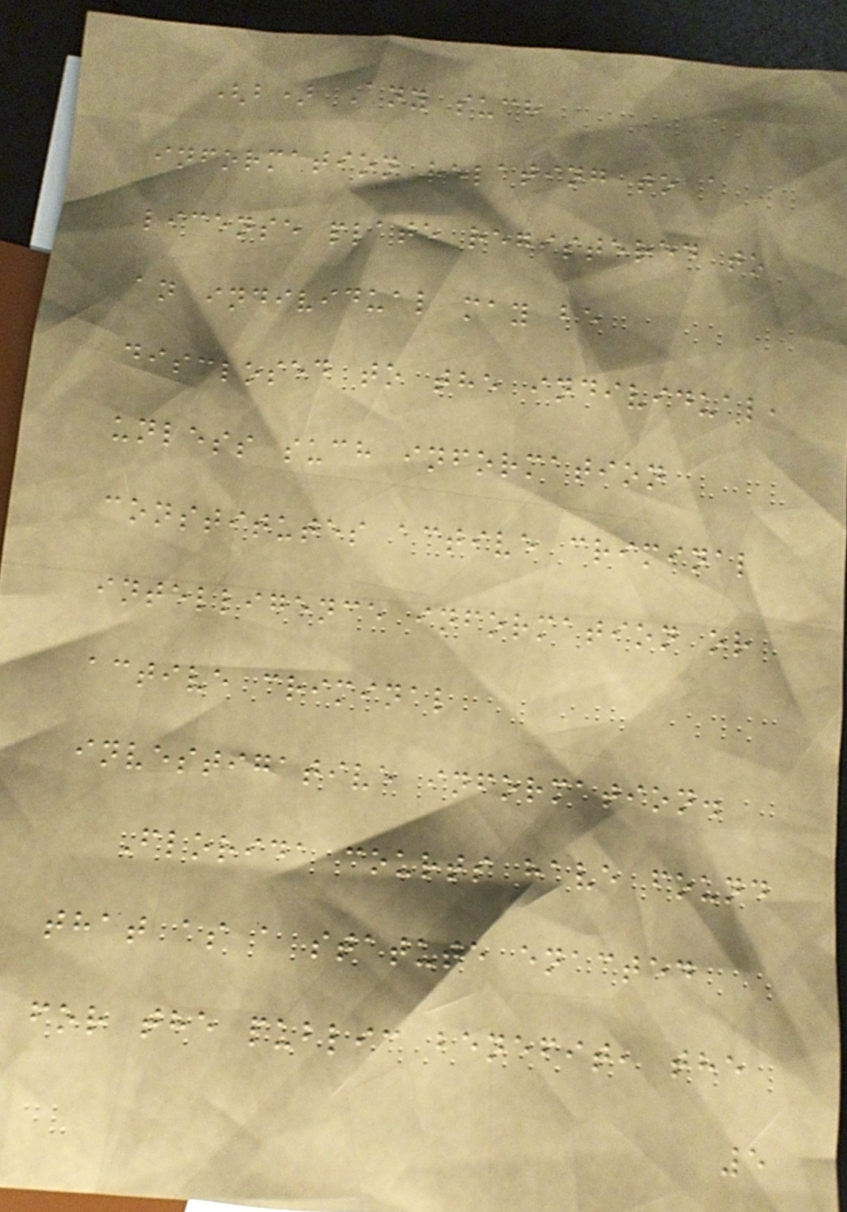(b) Any such
information relating to a
license plate registered to
an individual may be
disclosed to the individual,
unless such information
constitutes active criminal
intelligence information or
active criminal
investigative information.
Florida courts have found
that as a statute enacted
for the public benefit, the
5
